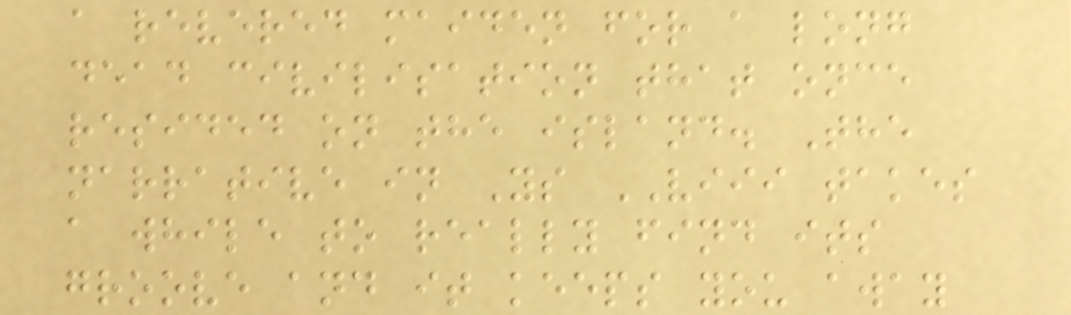a revered maiden for a long
dead civilisation that once
resided on the island. The
narrative in Ys VIII takes
a while to really find its
groove and it keeps you away
